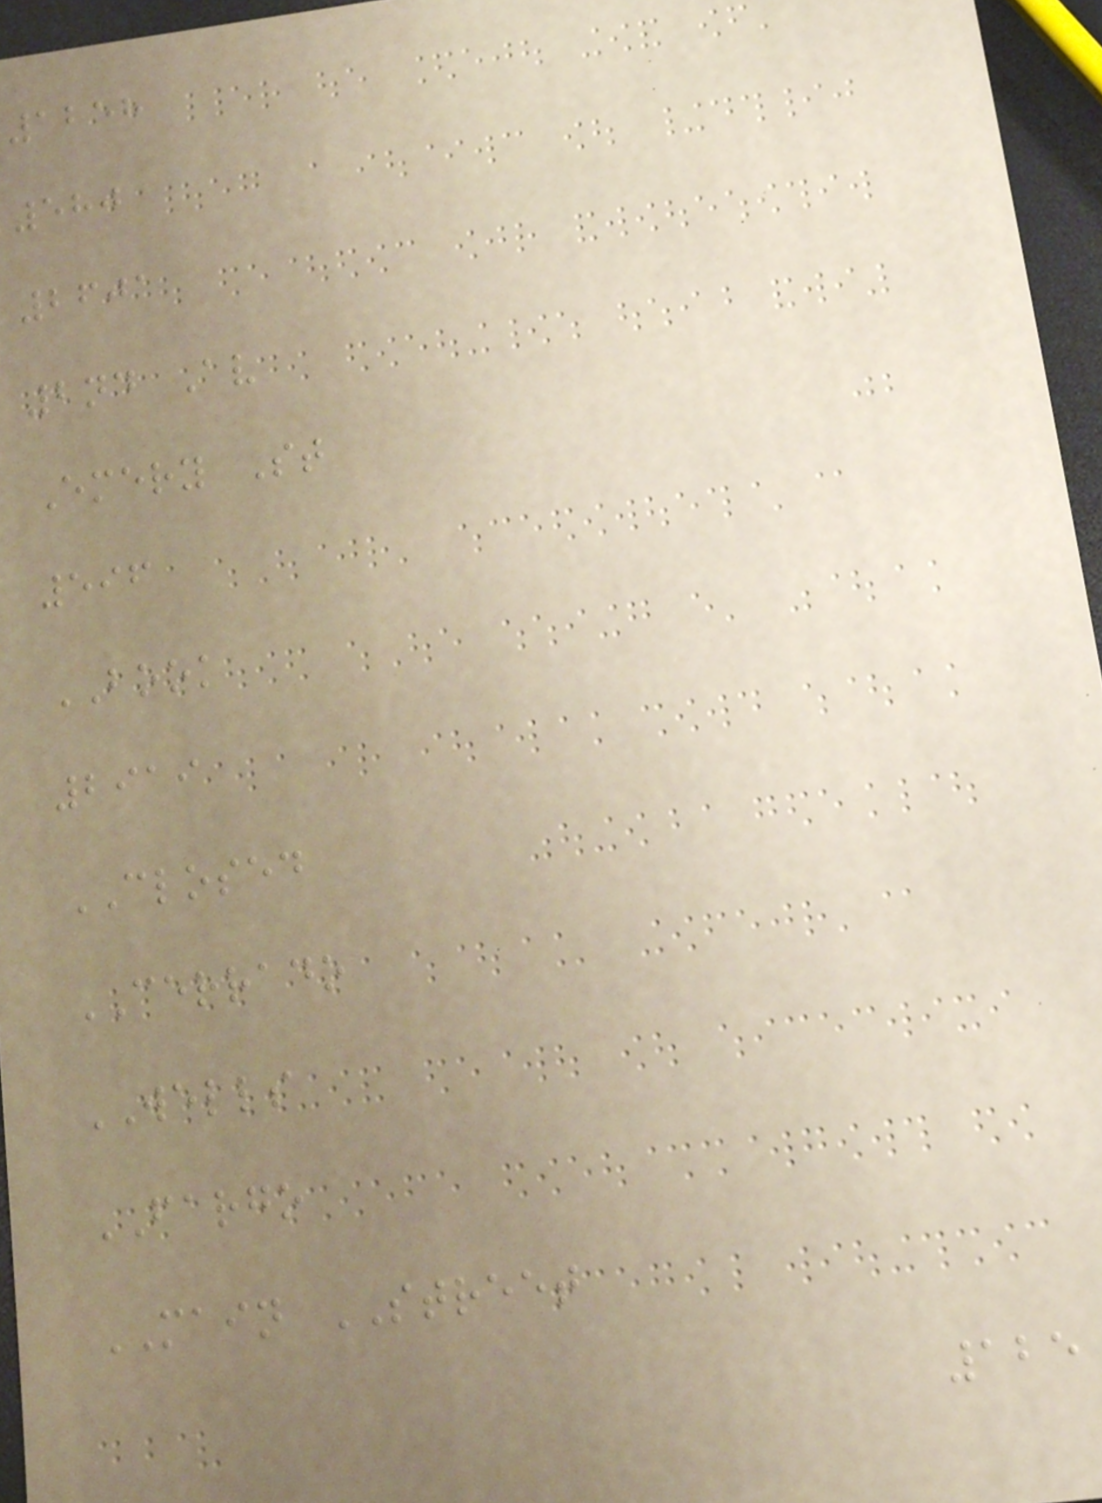1258
580
2601
2nd Av
Emery St
596
BOOK
2919
CLOSED
CERRADO
WELLS
FARGO
MAIN STREET
125
